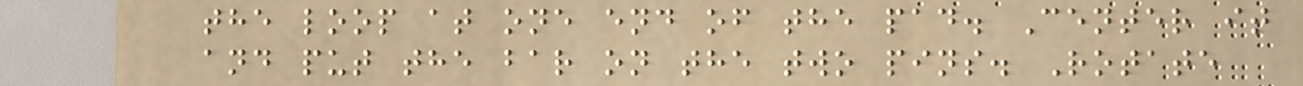the loop at one end of the pad. Center it
and put the bar on the two pins. Rotate
